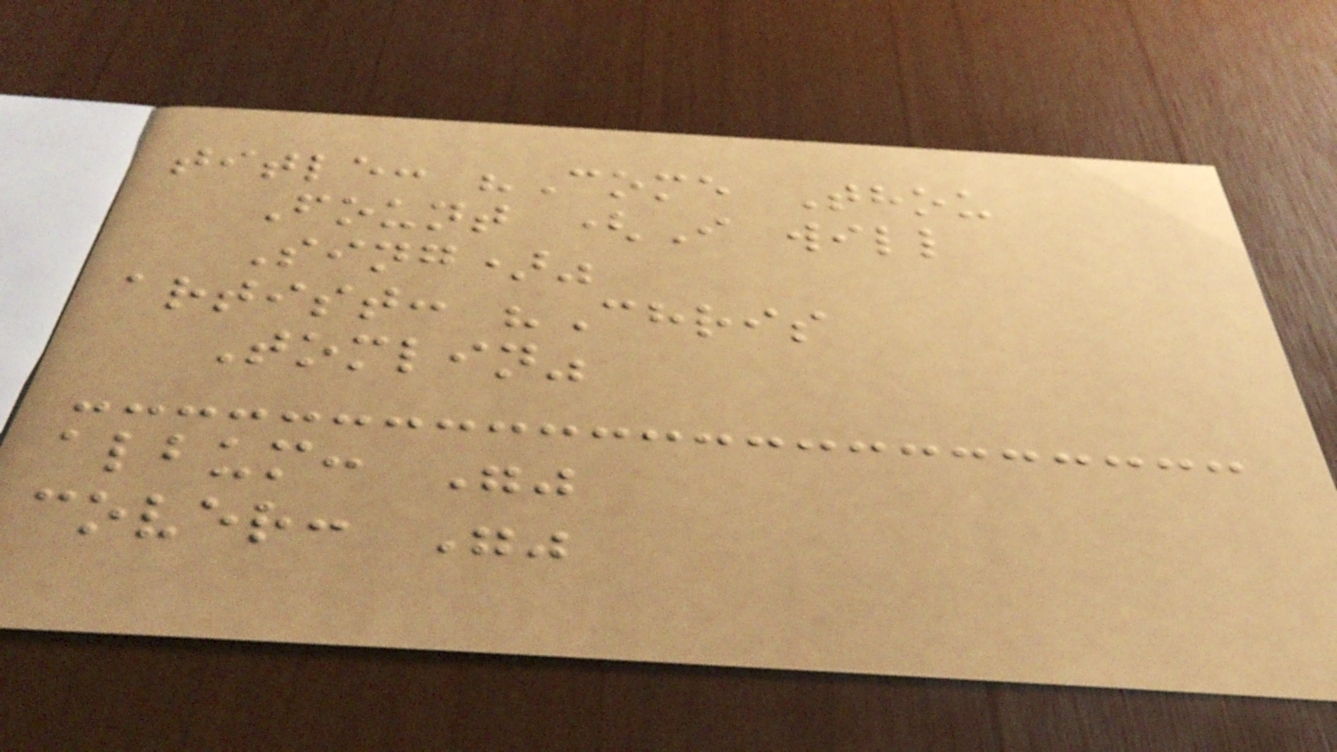title: "Come Thou
Fount (I will
Sing)"
artist: "Chris
Tomlin"
album: ""
cover: ""
